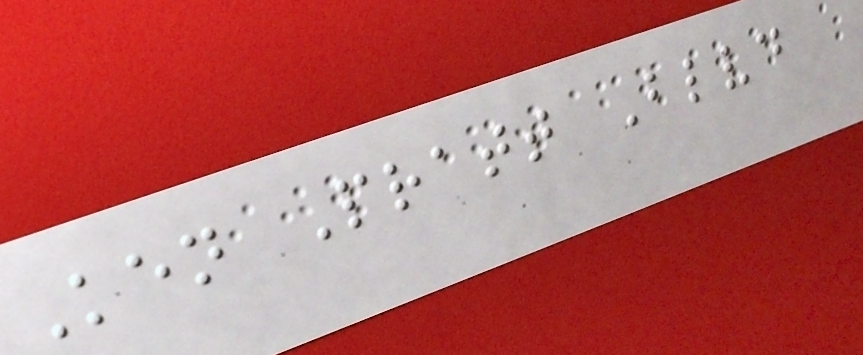Ken Pratt Blvd
